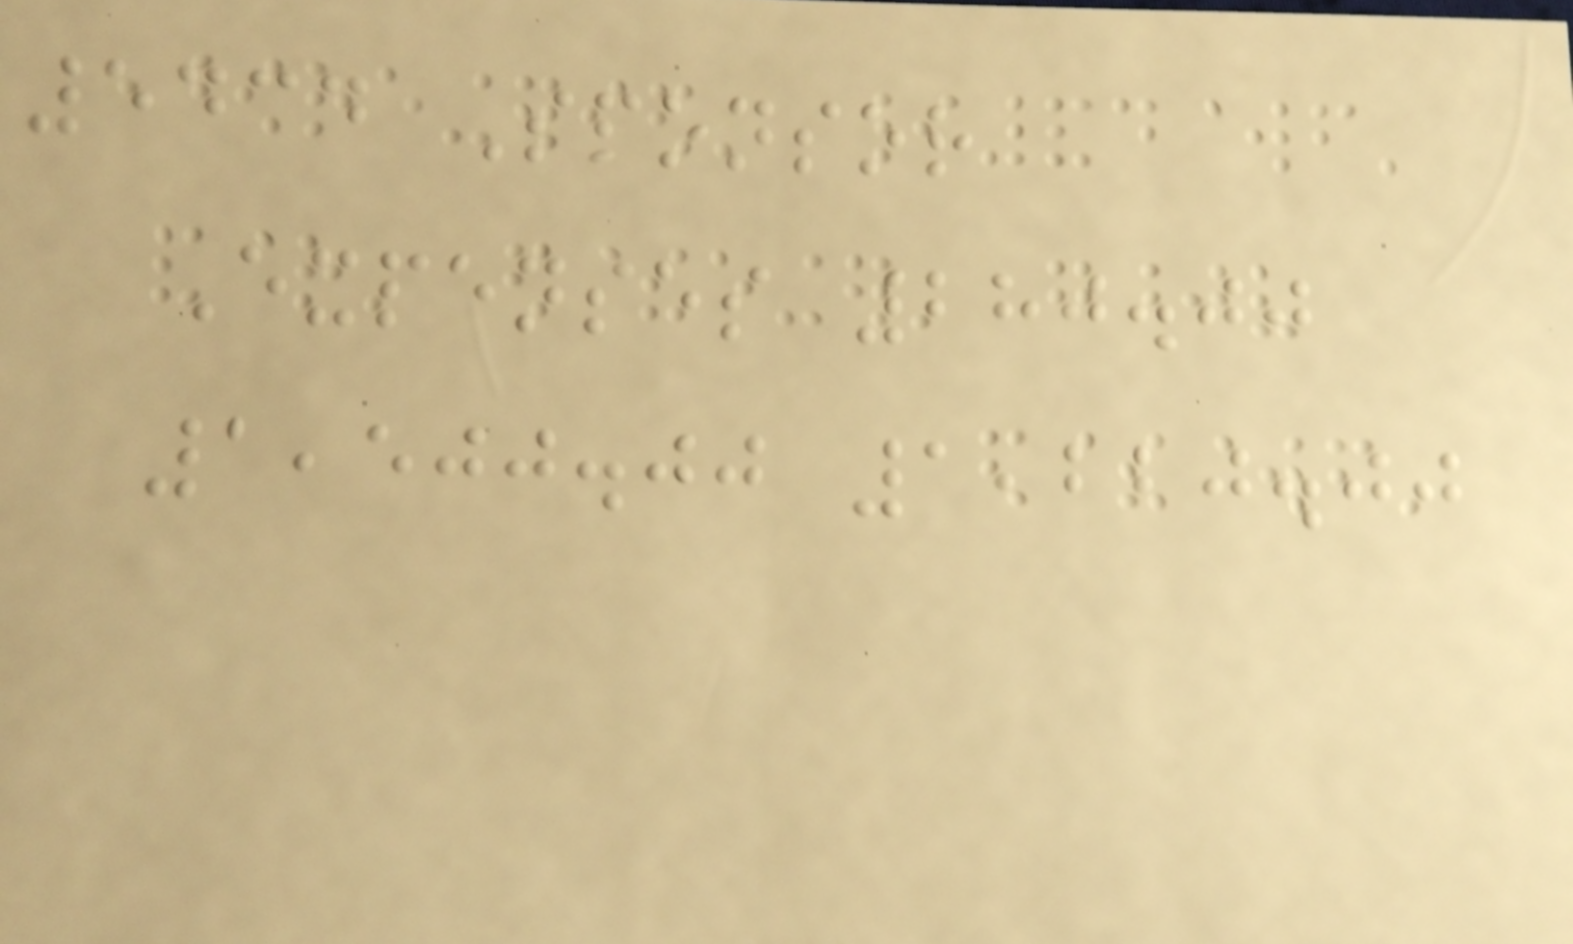5434 Sponsor
Expenses 280.00
1,500.00 1,220.00
